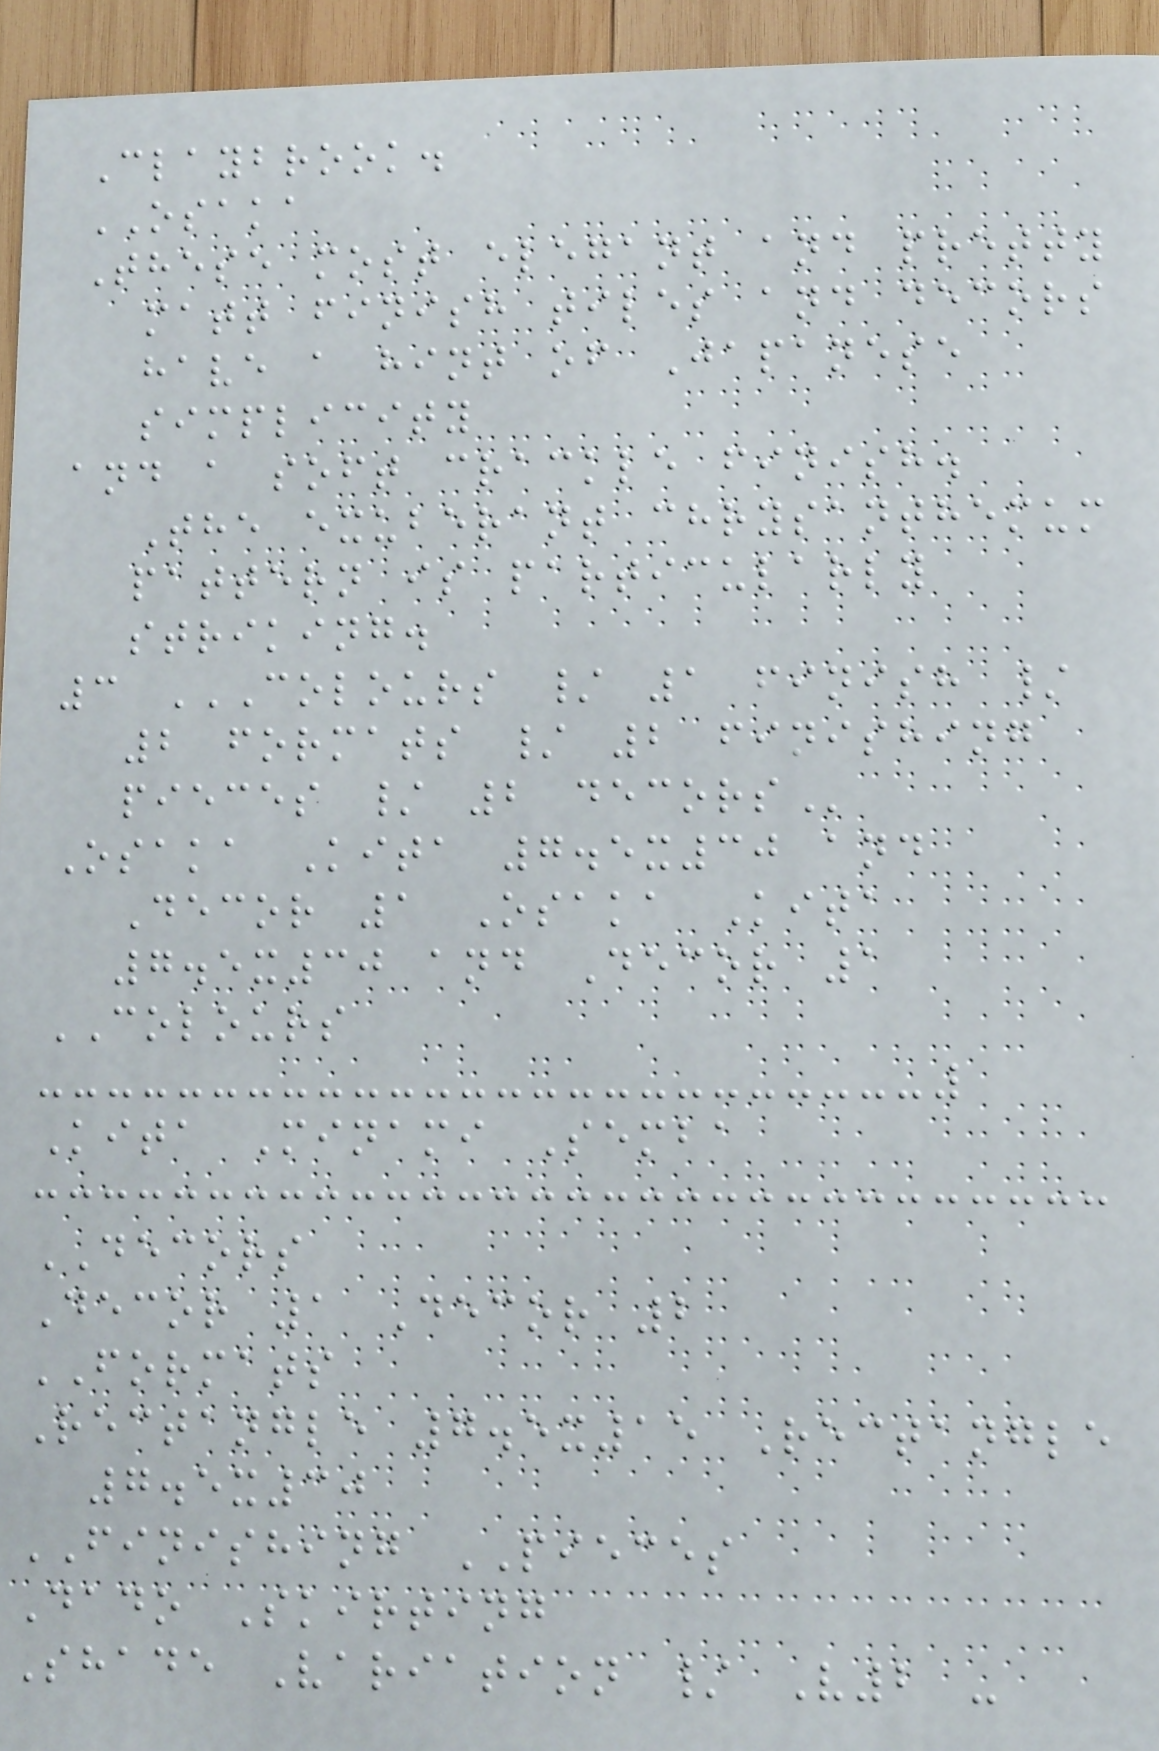Claybrook.
OSAKA
These most elegant and pretty
matt finish tiles and decors
have a hint of Japanese
simplicity
and a soft crackle finish.
The exuberant chrysanthemum
pattern is particularly
striking.
3 COLOURS / 1 FINISH /
2 FORMATS / 2 FINISHING
PIECES / 2 DECORS
Osaka Kita 7.5x30 and
Decor 1 Osaka Kita
7.5x30 and Decor 1
COLOURS
Kita Minami Semba
DECORS
Decor 1 Decor 2
FORMATS
Rectangle 7.5x15 Rectangle
7.5x30
FINISHING PIECES
Dado Skirting
Shade Variation / V2 -
